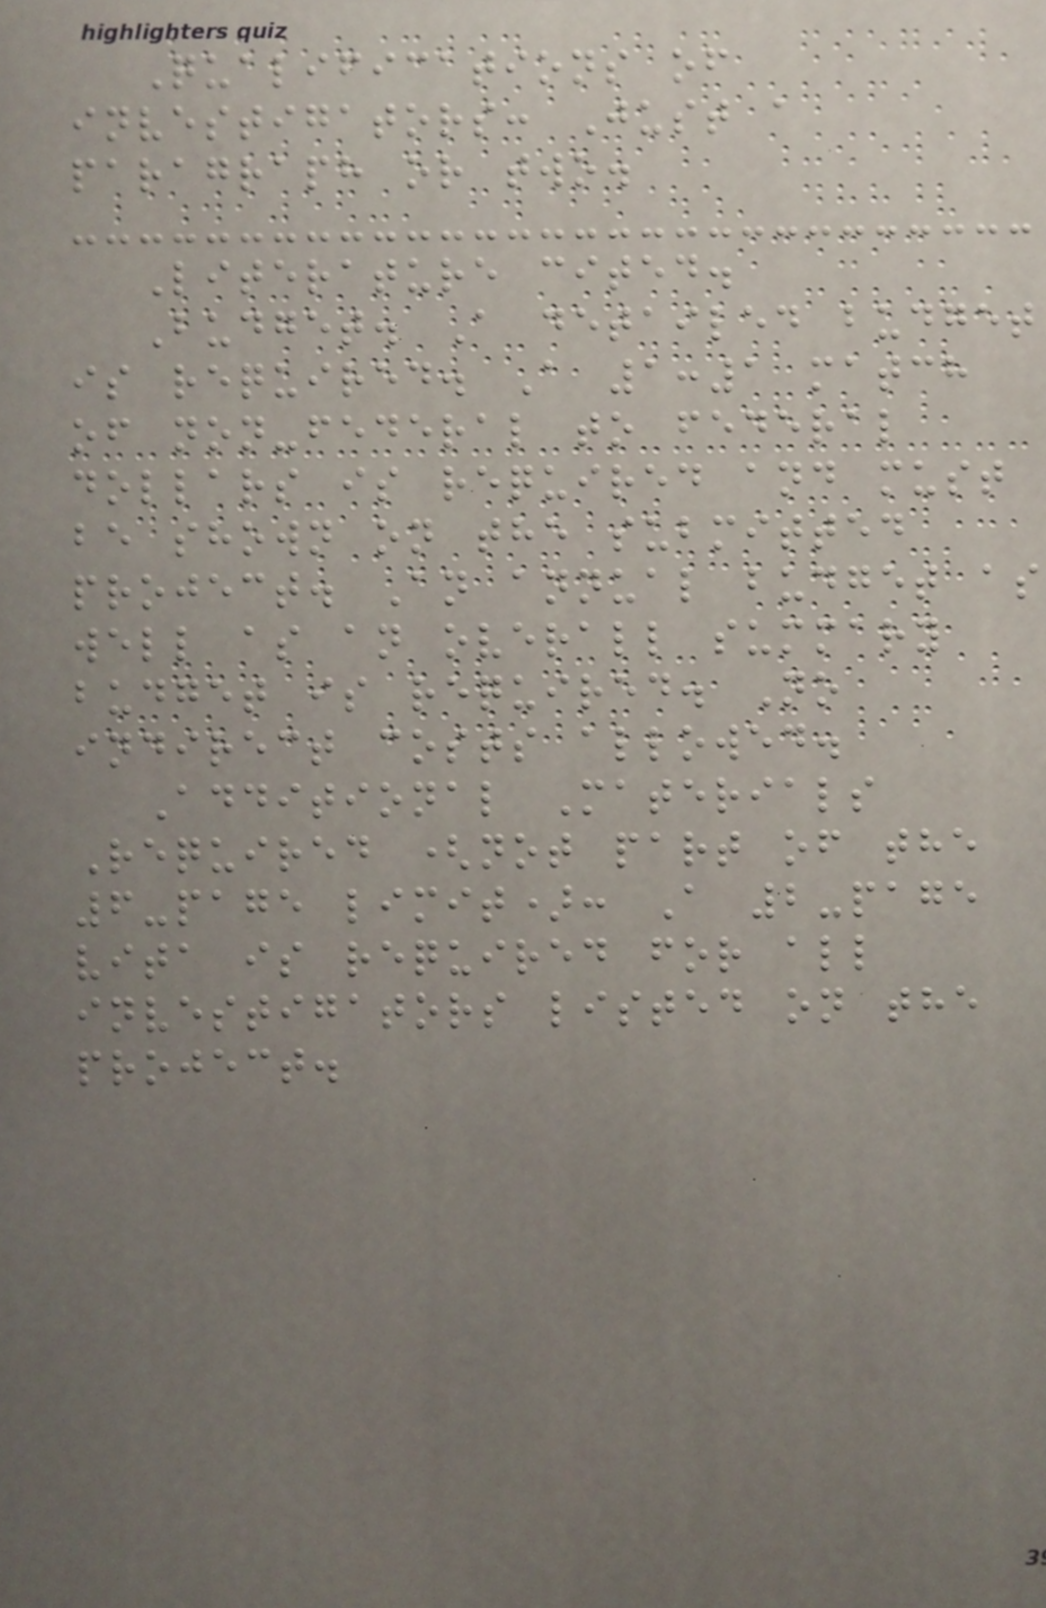Qualifications of
investigators: Just a
paragraph or two.
Literature cited.
Budget. A detailed budget
is required. A 1:1 match
of non-federal to federal
dollars is required and must
be shown on the submitted
project. An annual budget as
well as an overall summary
budget is required. No
indirect costs allowed.
Additional Materials
Required (not part of the
6-page limit): A 2-page
vita is required for all
investigators listed on the
project.
